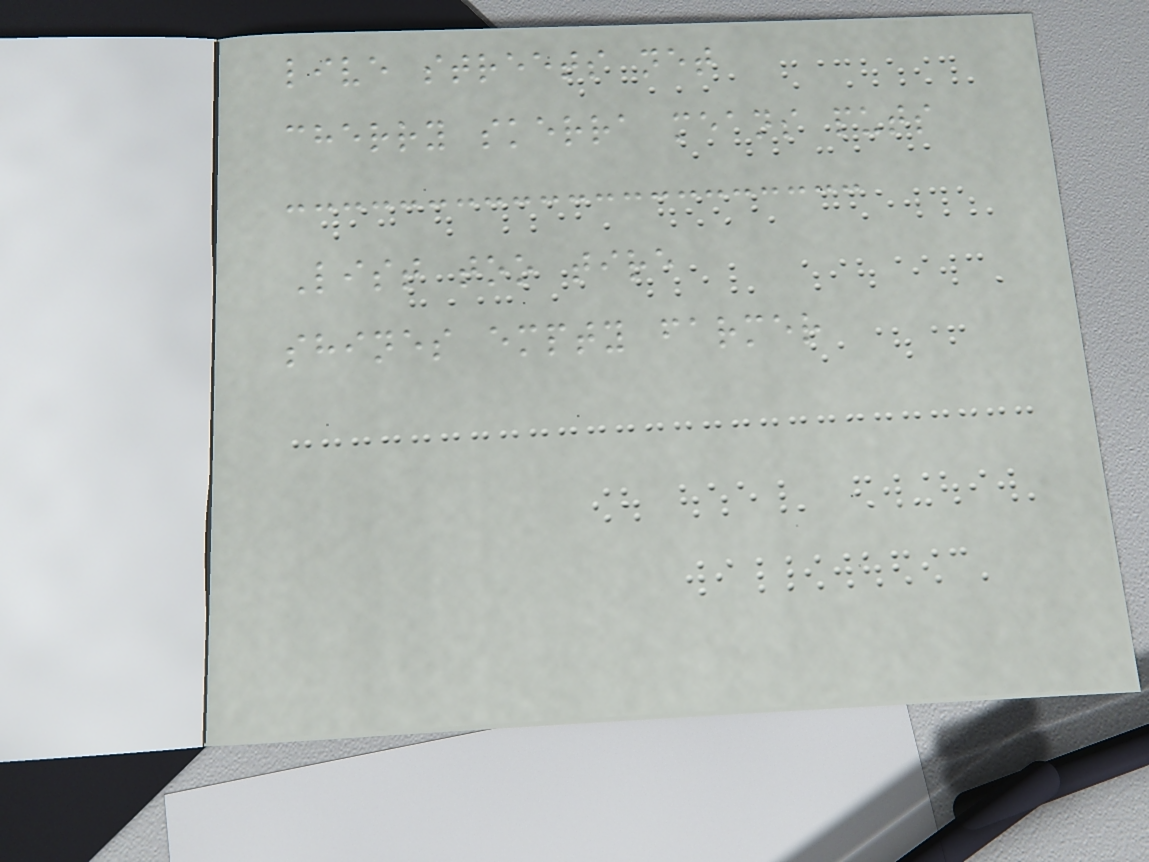live streets net
cherry skerra means puts
List too tire
shines empty farmer
